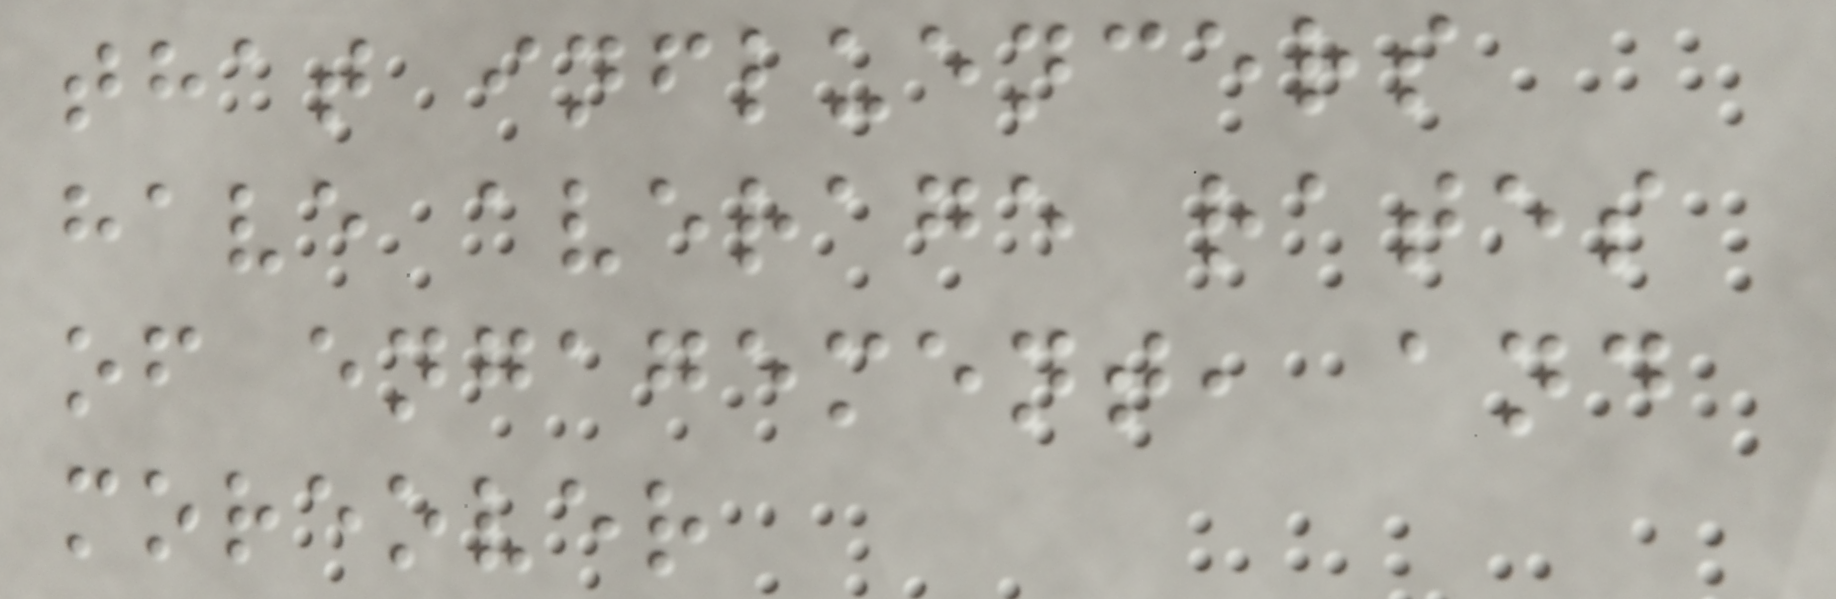that influencers
have average rates
of engagement, and
moreover
